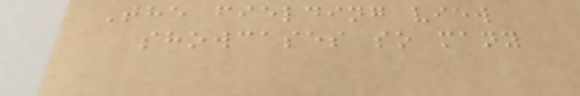The fielding view
showcases so many
